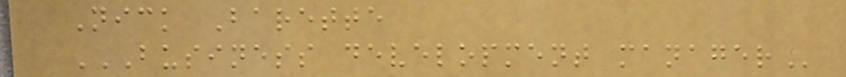Nick Barette
BUSINESS DEVELOPMENT MANAGER
